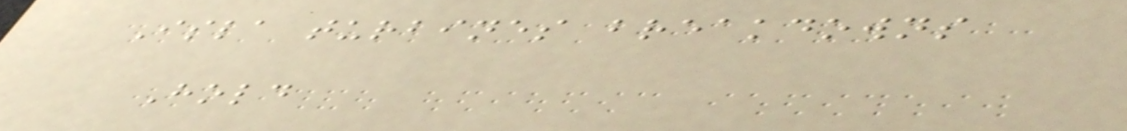Isla turbines breakdowns
Hold
